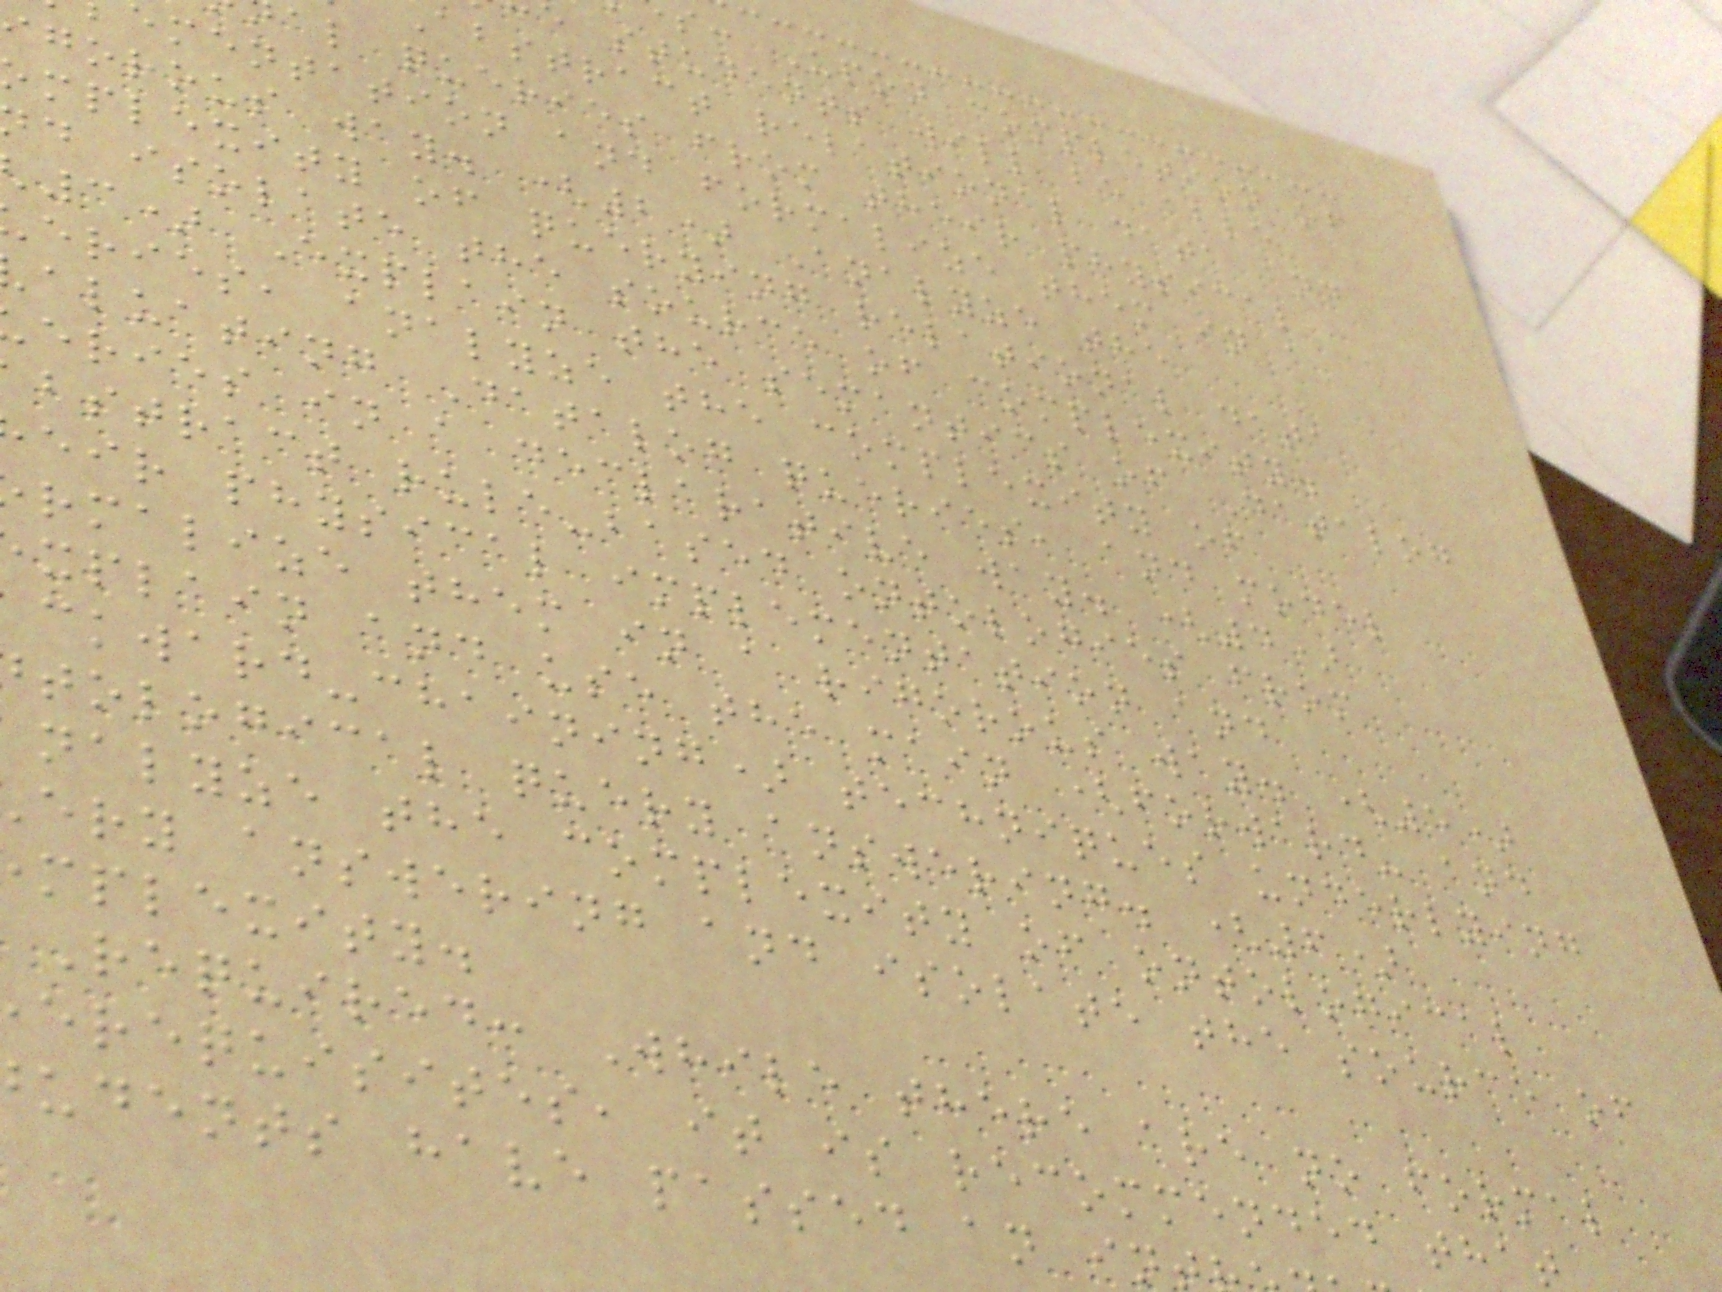s: Upon completion of
e students will be able
abstract relational data and
al queries from their physical
ementation and formalize them in a
gorous way. (2) Analyze the
mplexity of querying relational data
d isolate the source of complexity.
3) Explain the semantics of Datalog
eries, analyze the complexity of
aluating Datalog queries, and model
eries in a declarative way. (4)
bstract rule-based ontologies from
eir physical implementation and
rmalize them in a rigorous way. (5)
xplain and use the main (forward- and
ckward-chaining) techniques underlying
tological query answering. (6)
nalyze the complexity of ontological
ery answering and isolate the source of
mplexity.
Required: While there are no formal
erequisites, it is recommended that
udents have passed an in
